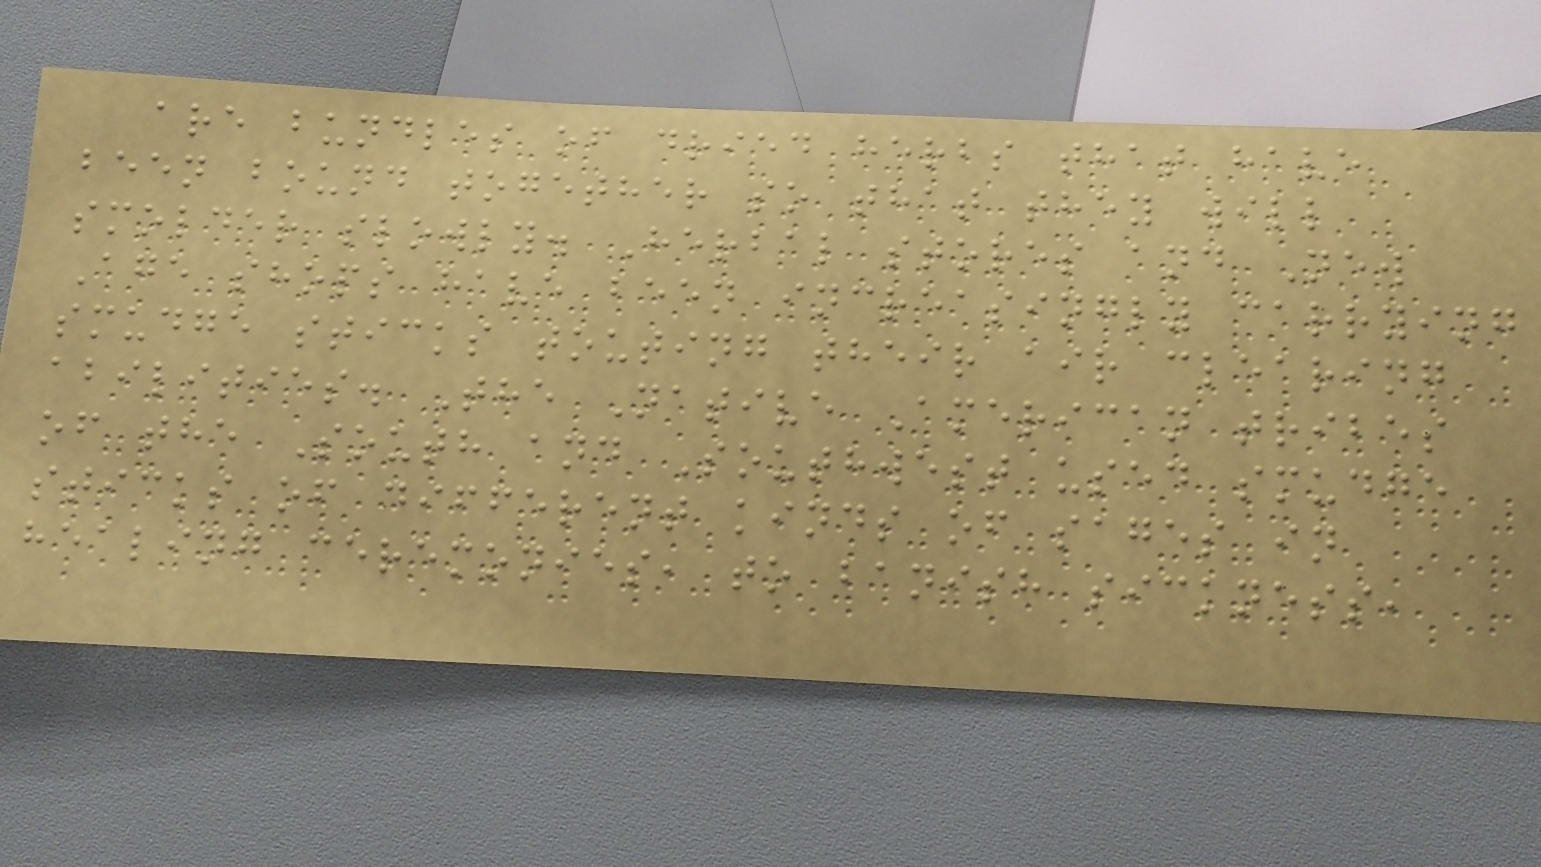are bundles of dried herbs that have
been bound together so that they will
smolder slowly. Herbal stores and New
Age shops have been increasingly carrying
smudge sticks touting their air clearing
abilities. The Native American tribes
of the South and Southwest used smudge
sticks of different kinds of sages in
healing ceremonies, to banish sickness,
